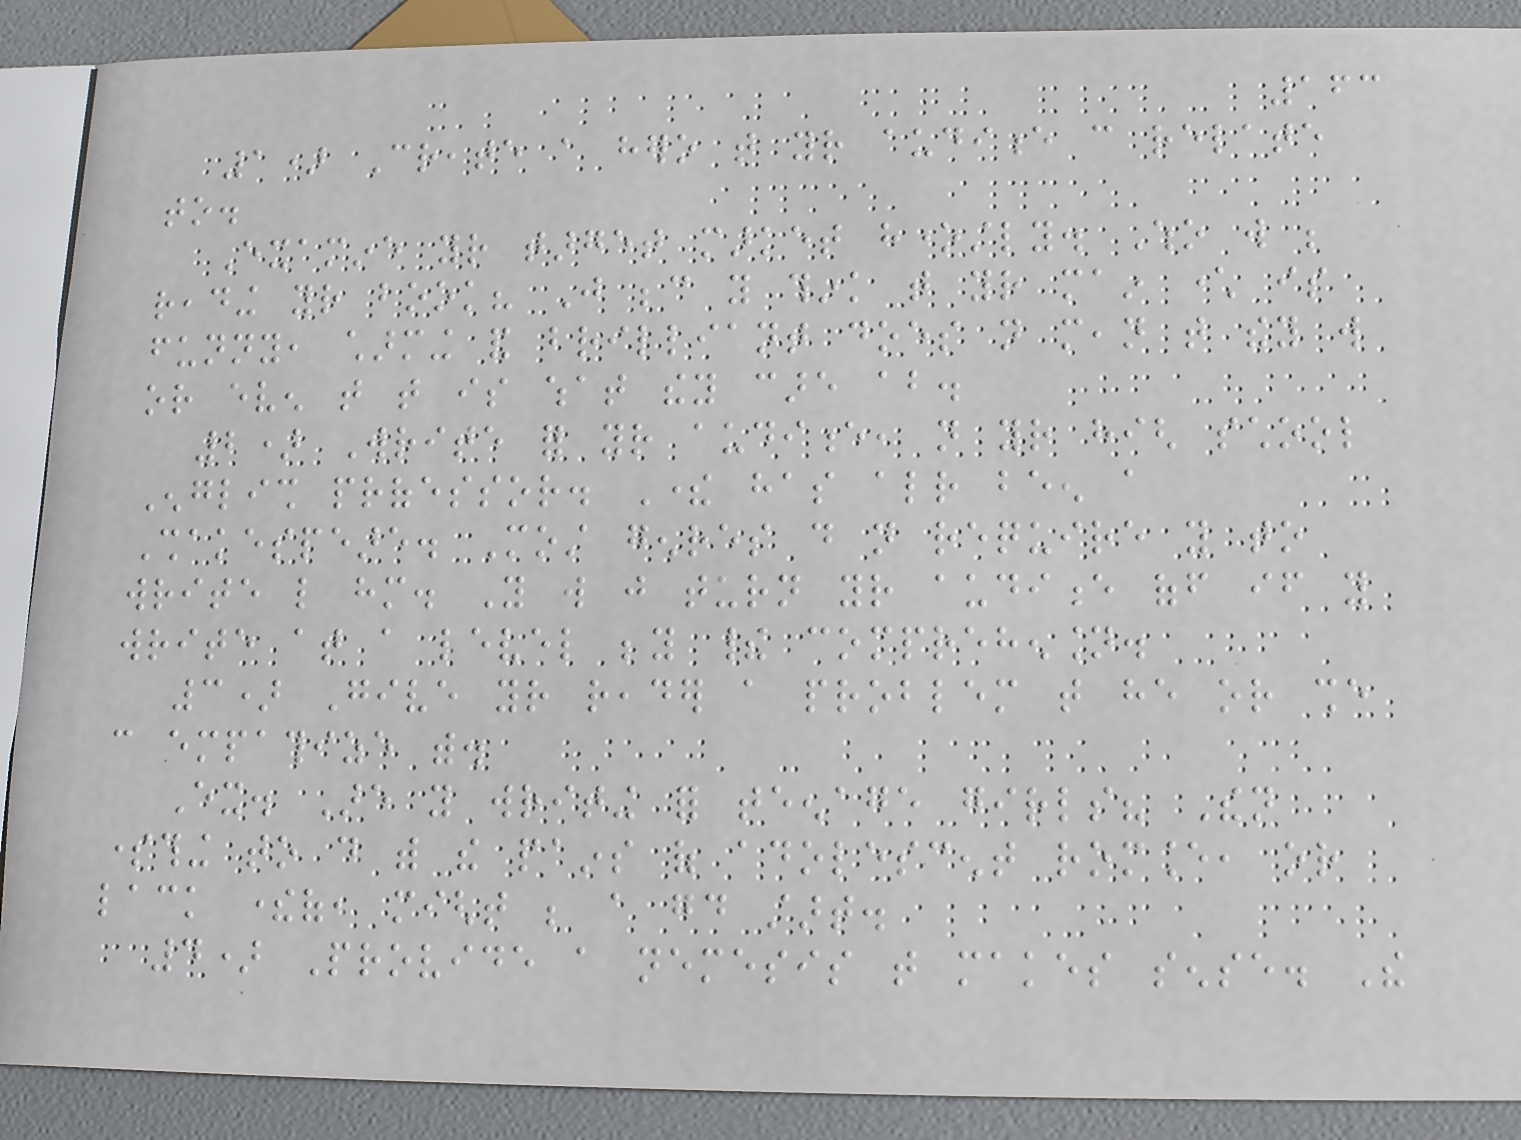163
1) Create a hero that your audience can relate
to.
Examine your target market honestly. Who will be
reading your book? Just because you think that your main character is
funny, charming and brilliant does not mean that they will
or even that that is what they care about.
2) Write for your audience, not your high school
English professor. There has already been a
Shakespeare. Most genres do not require you to
write like him. You will just turn your audience off if you
write at a level beyond their comprehension.
3) Give your reader a problem that he or she
can empathize with.
Ex. Are you writing for teenage girls? Then
something to do with the pains of adolescent romance, or
lack thereof, might be a good start.
4) Provide a nemesis that makes sense. The
